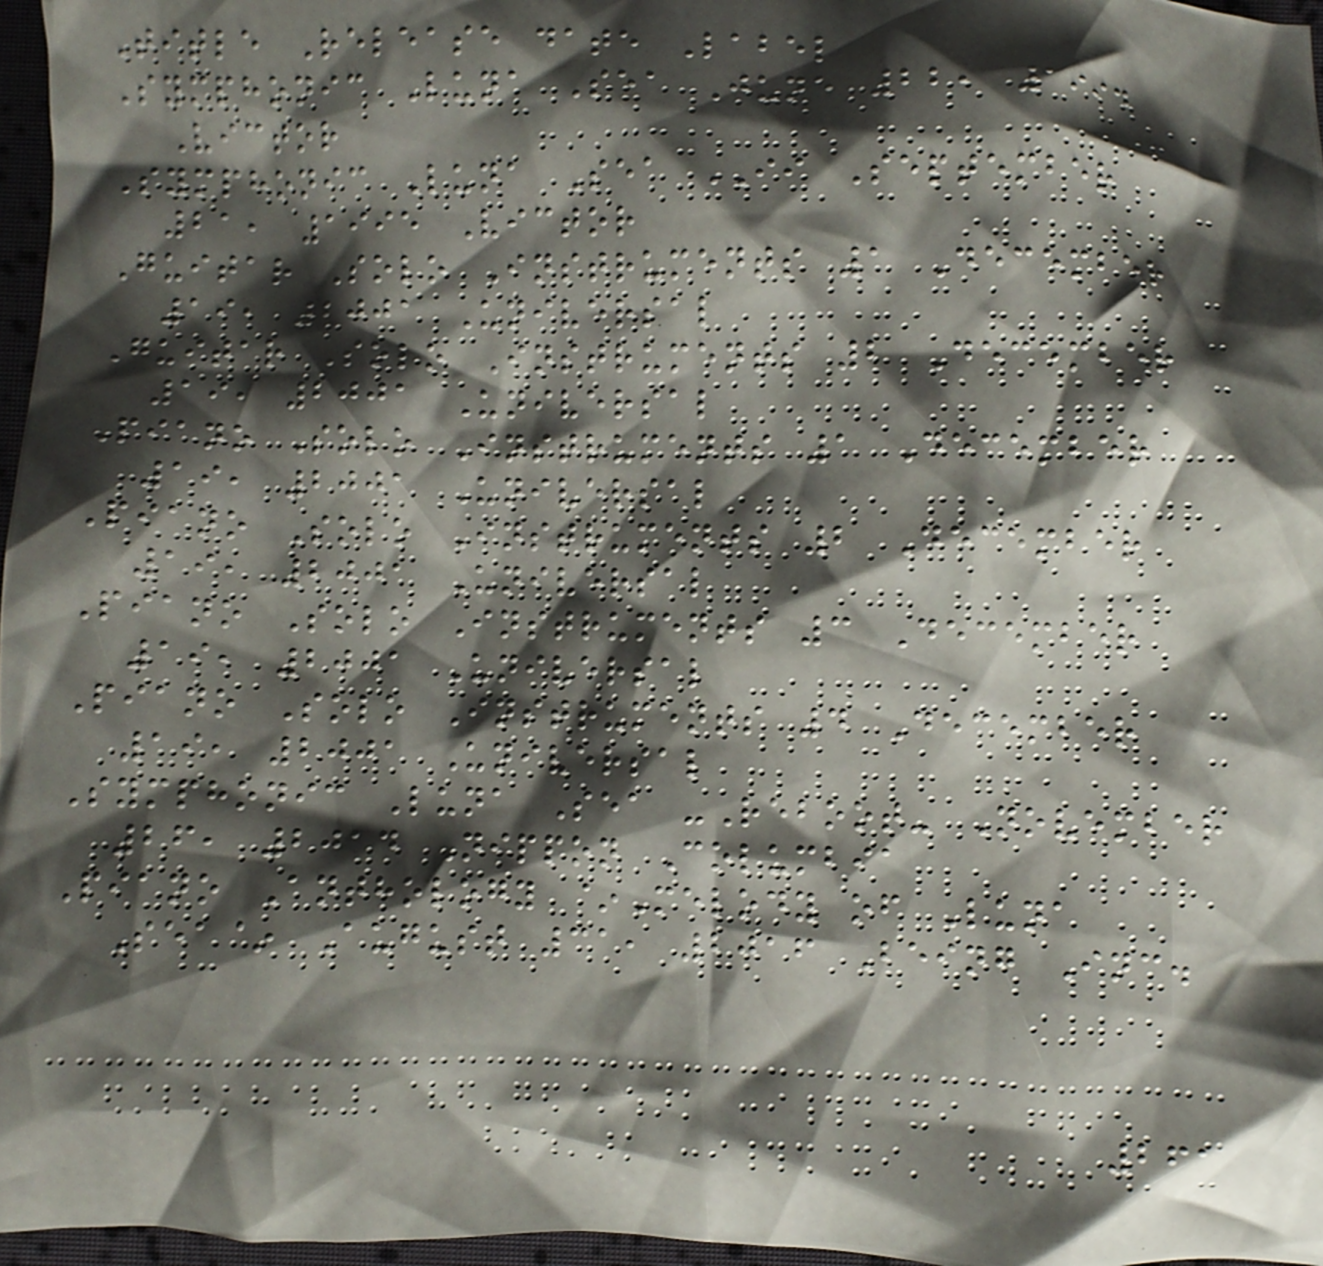Title Release date Label
Symphonic Luna Sea June 22, 1994
Victor
Symphonic Luna Sea II September
21, 1995 Victor
Guitar Solo Instruments 1 December
19, 2001 Universal
Guitar Solo Instruments 2 December
19, 2001 Universal
Piano Solo Instruments 1 December
19, 2001 Universal
Piano Solo Instruments 2 December
19, 2001 Universal
Piano Solo Instruments 3 December
19, 2001 Universal
Piano Solo Instruments 4 December
19, 2001 Universal
Symphonic Luna Sea -Reboot- November
26, 2014 Nippon Columbia
Piano Anthology ~Melody of Luna
Sea~ August 31, 2016 Being Inc.
261
